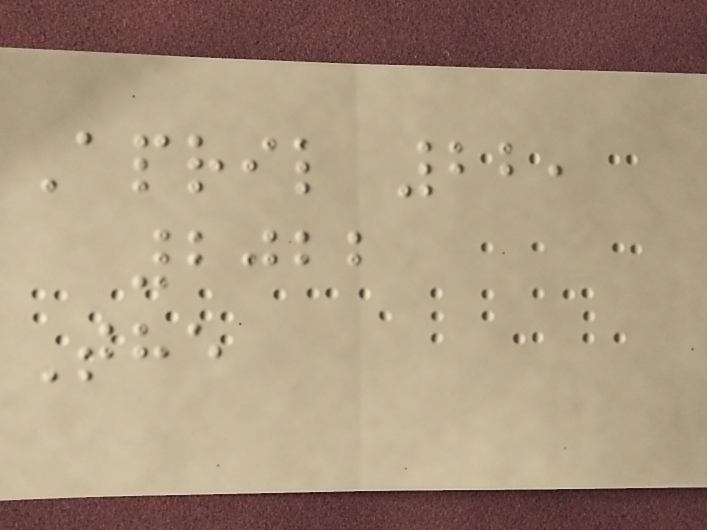April 22,
2022
The
